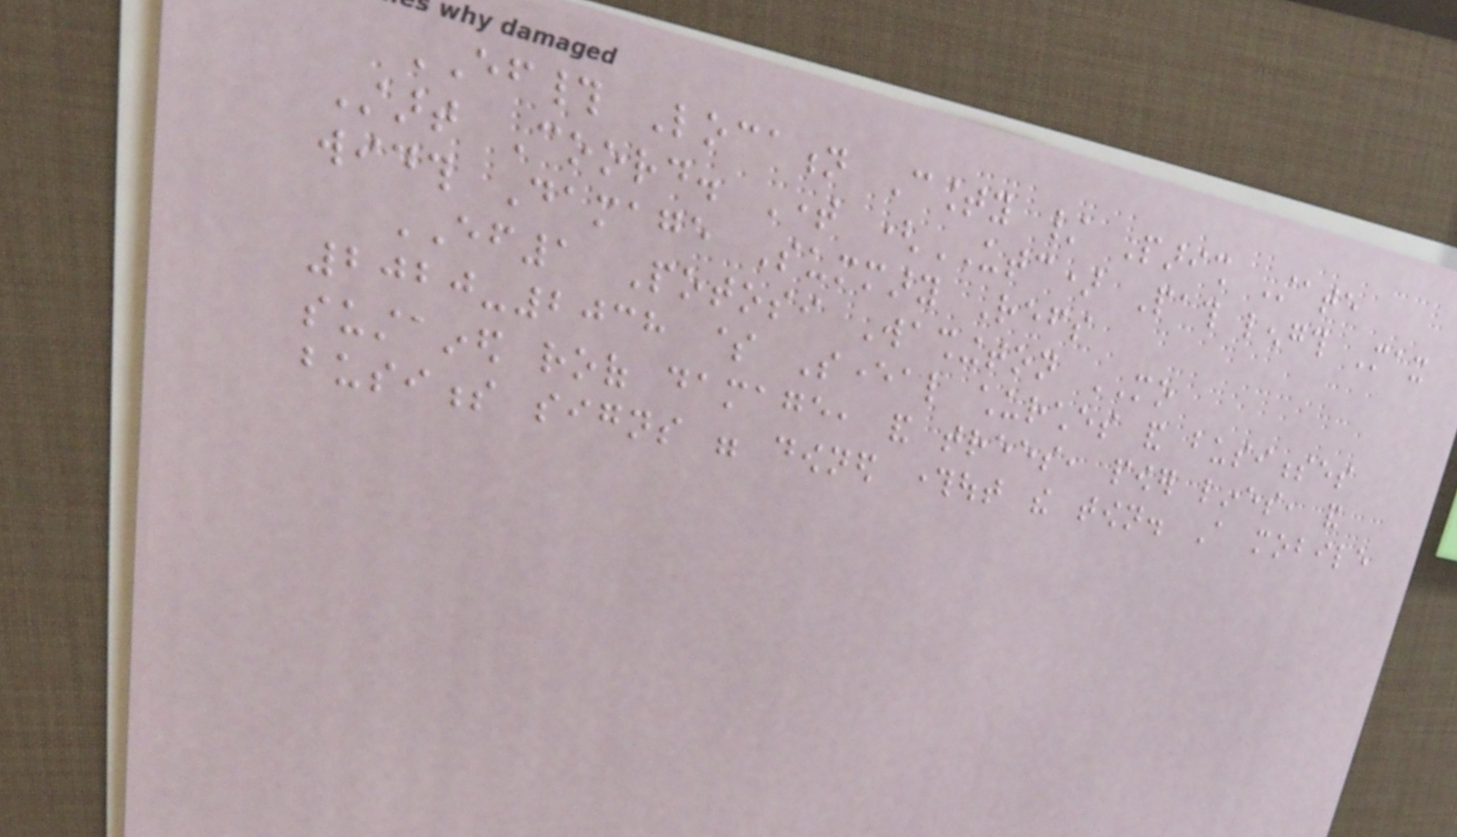EF# Location County / Parish State
Start Coord. Time (UTC) Path length Max
width Damage Summary Refs
EF1 Potosi Washington MO
2020-2038 $ Several churches and businesses
sustained roof damage, and trees, power lines, and
business signs were downed throughout the town. A mobile
